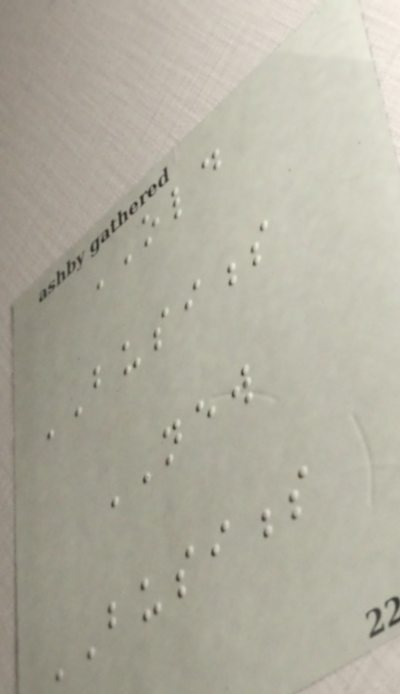OLD
BUSINESS
NEW
BUSINESS
